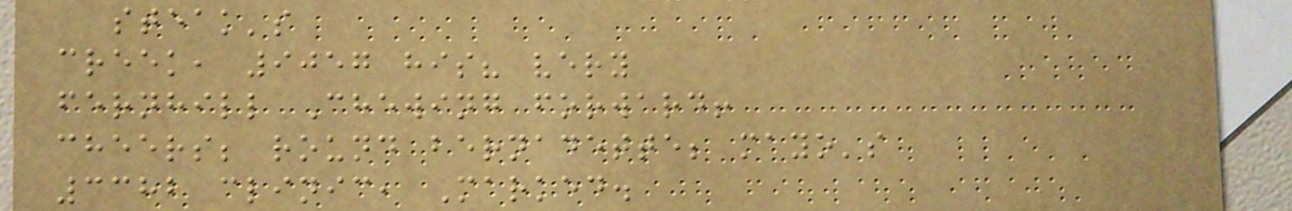steak's
creek, 9057 his? very
fernhill Chewing forward!
cheers; round bernadette; mayo's
3382 clinic, Marked.
